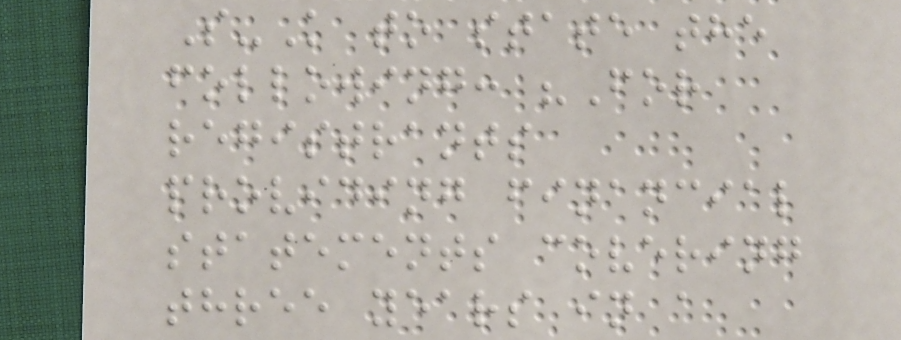S-K to state the
following: "For
registrants
providing financial
statements covering
three years in a
